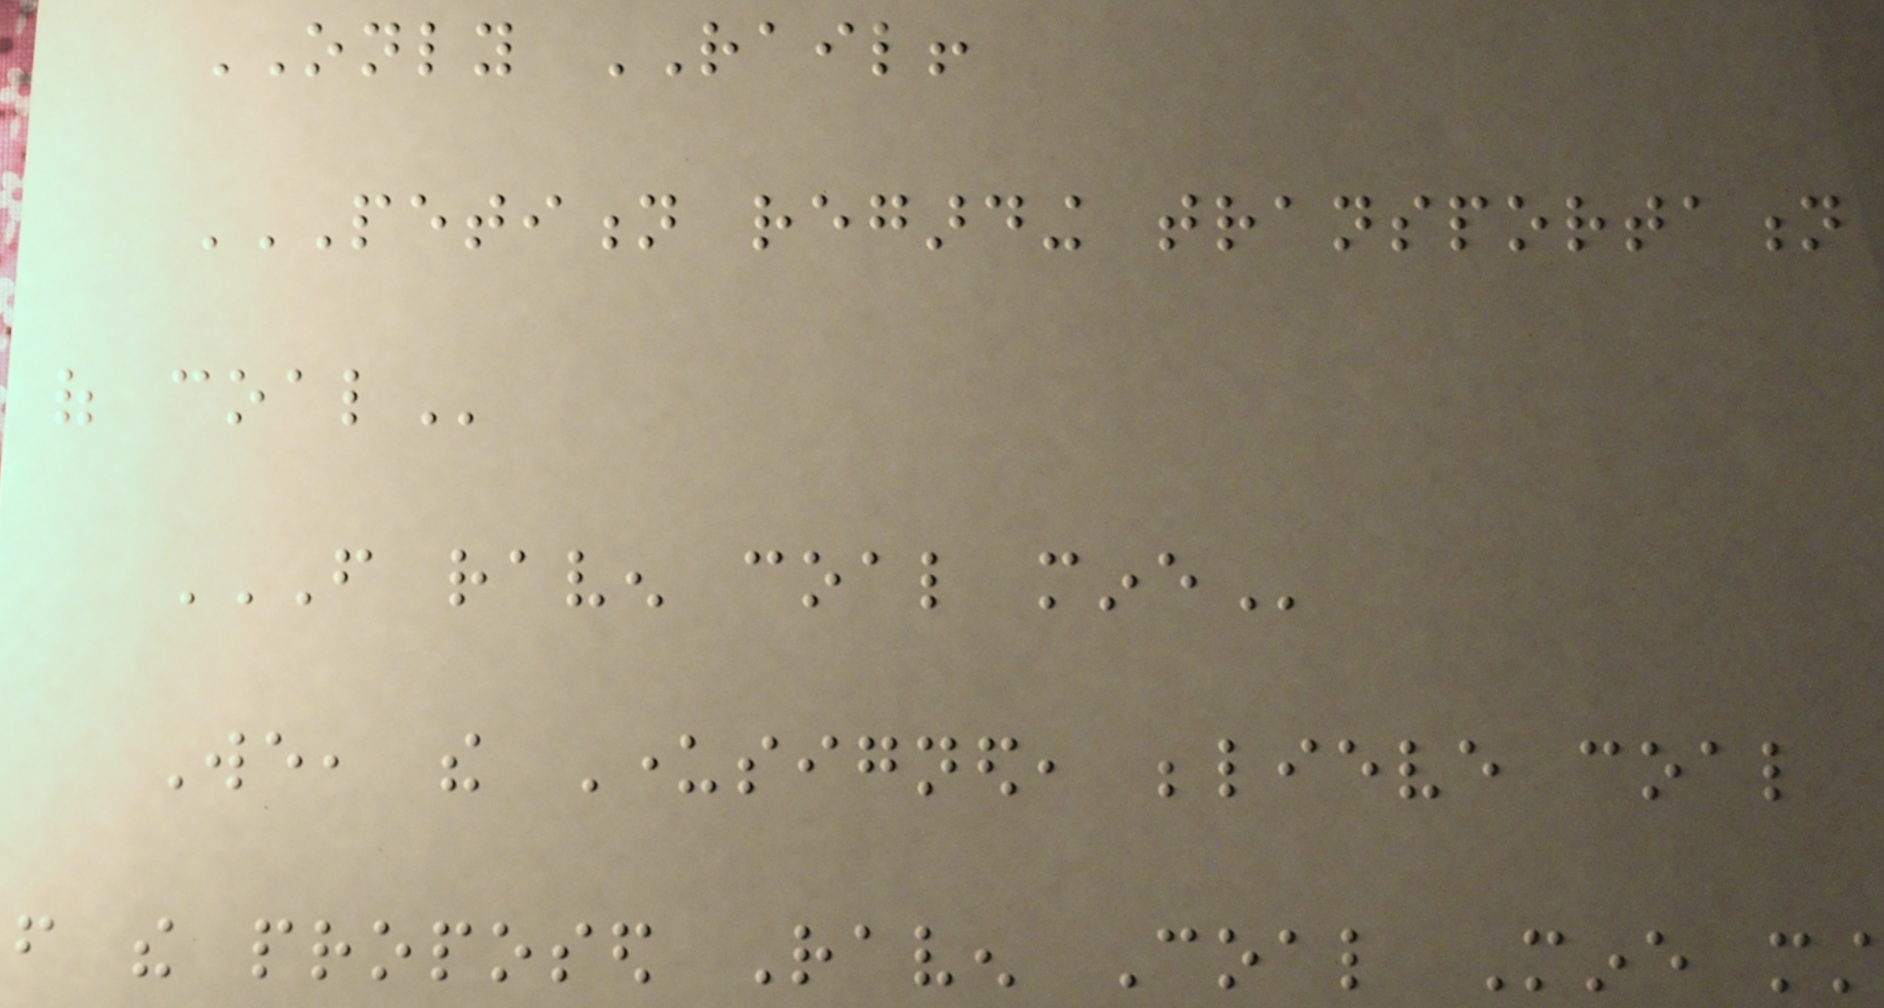ONLY RAIL!
PETITION REGARDING TRANSPORTATION
OF COAL
FROM RAVEN COAL MINE
We, the Undersigned, believe coal
from the proposed Raven Coal Mine must
